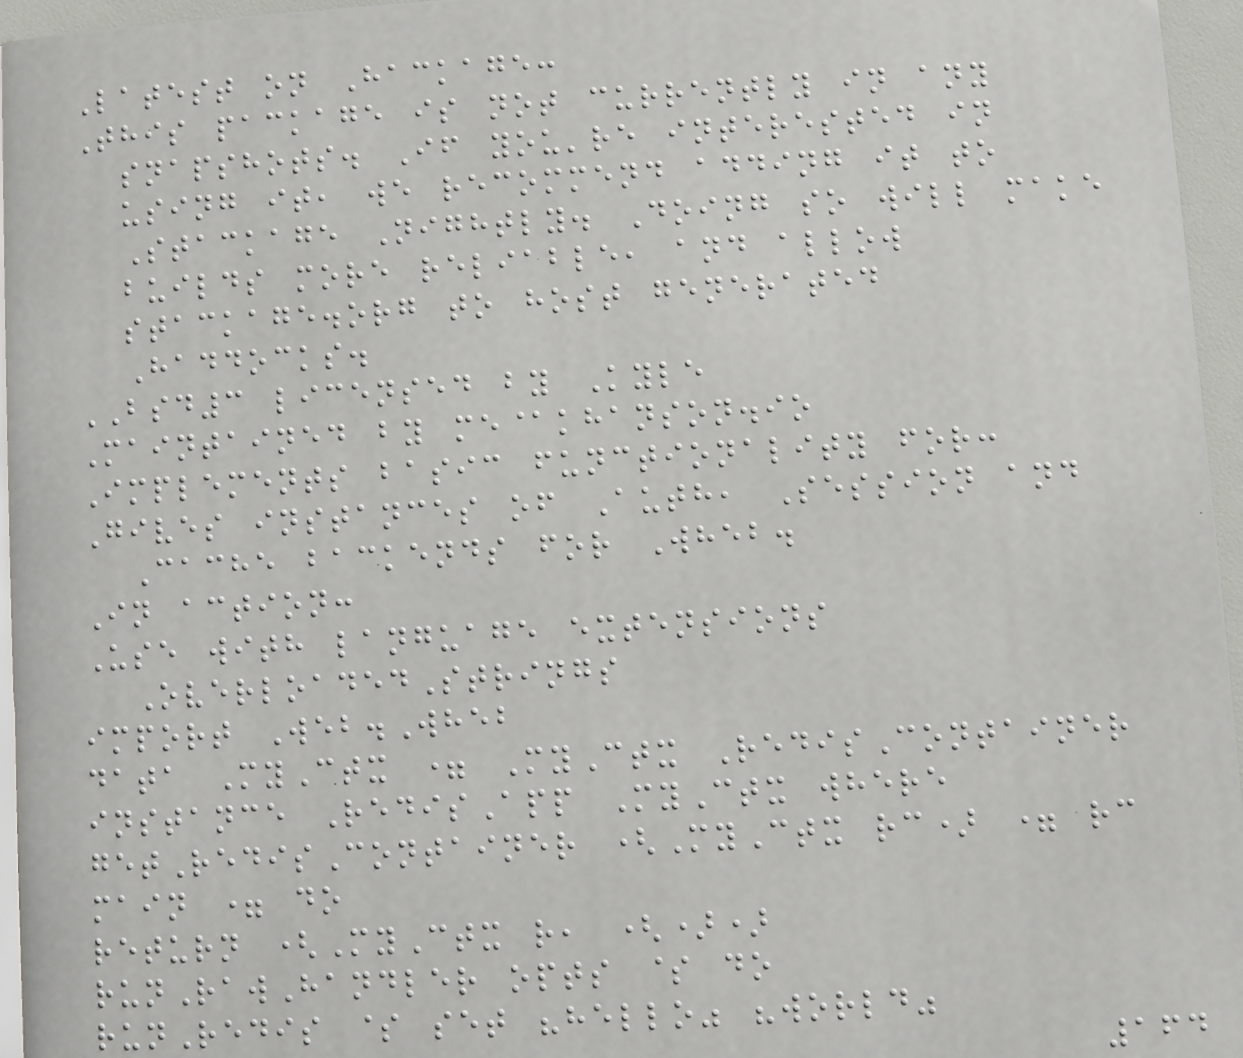Latest on Hackage:
This package is not currently in any
snapshots. If you're interested in
using it, we recommend adding it to
Stackage Nightly. Doing so will make
builds more reliable, and allow
stackage.org to host generated
Haddocks.
BSD3 licensed by Kyle
Maintained by me@khanson.io
Implements basic functionality for:
Gives instances of Auth, Session and
Cache backends for Wheb.
In action:
Use with language extensions
OverloadedStrings
import Web.Wheb
data MyCtx = MyCtx RedisContainer
instance RedisApp MyCtx where
getRedisContainer (MyCtx rc) = rc
main = do
return (MyCtx r, ())
runRawHandler opts $ do
runRedis $ set "hello" "world"
164
